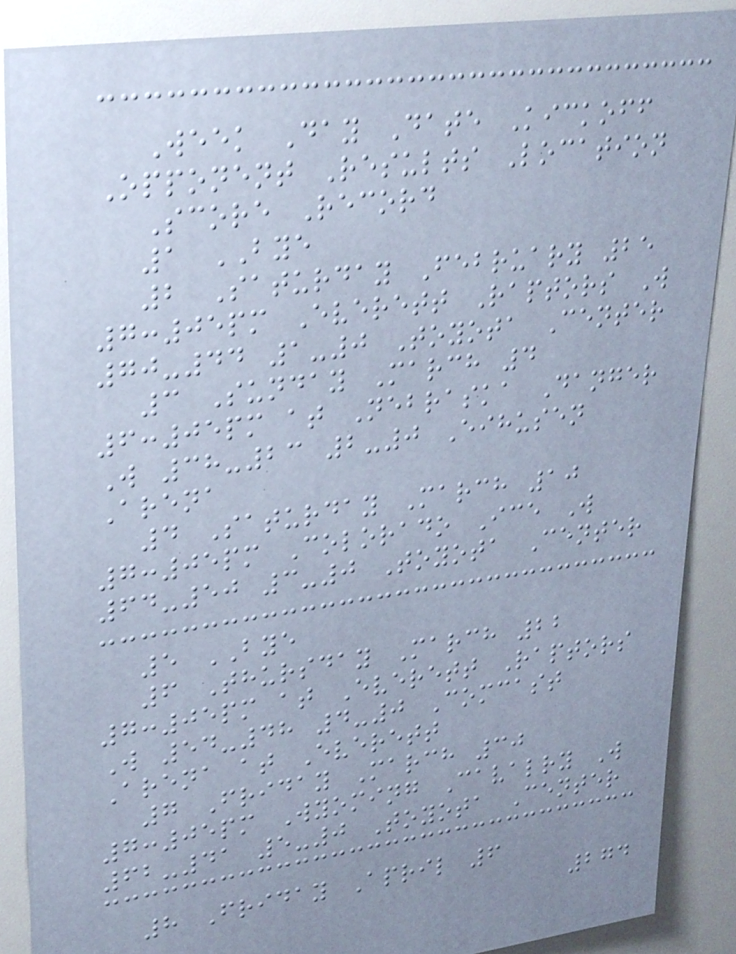Week Day Date Kickoff
Opponent Results Location
Score Record
1 BYE
2 Saturday February 25
7:05pm Everett Raptors W
70-44 1-0 Toyota Center
3 Sunday March 4
6:05pm at Nebraska Danger
W 38-23 2-0 Eihusen
Arena
4 Saturday March 10
7:05pm Colorado Ice W
64-50 3-0 Toyota Center
5 BYE
6 Thursday March 22
7:05pm at Everett Raptors
W 54-48 4-0 Comcast
Arena at Everett
7 Friday March 30
7:05pm Wyoming Cavalry W
62-41 5-0 Toyota Center
8 Friday April 6
274
